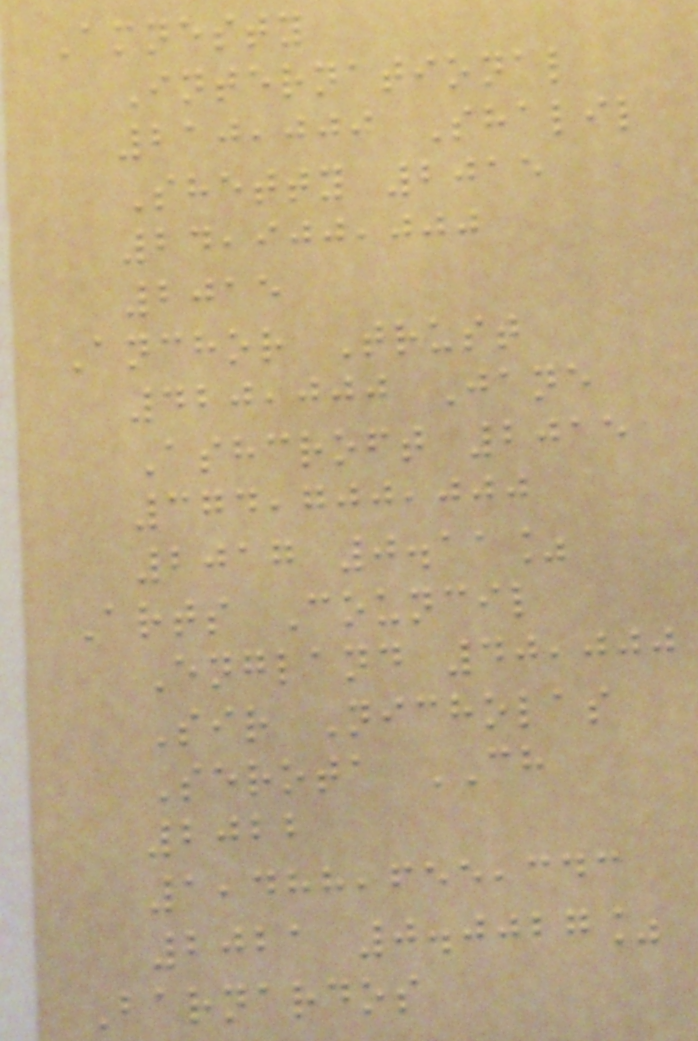Amnesty
International
210,000 Shalil
Shetty 2015
24,900,000
2015
Anchor Trust
420,000 Jane
Ashcroft 2015
374,700,000
2017 0.11%
Arts Council
England 40,000
Sir Nicholas
Serota CH
2022
1,488,655,343
2021 0.0027%
Barnardos
